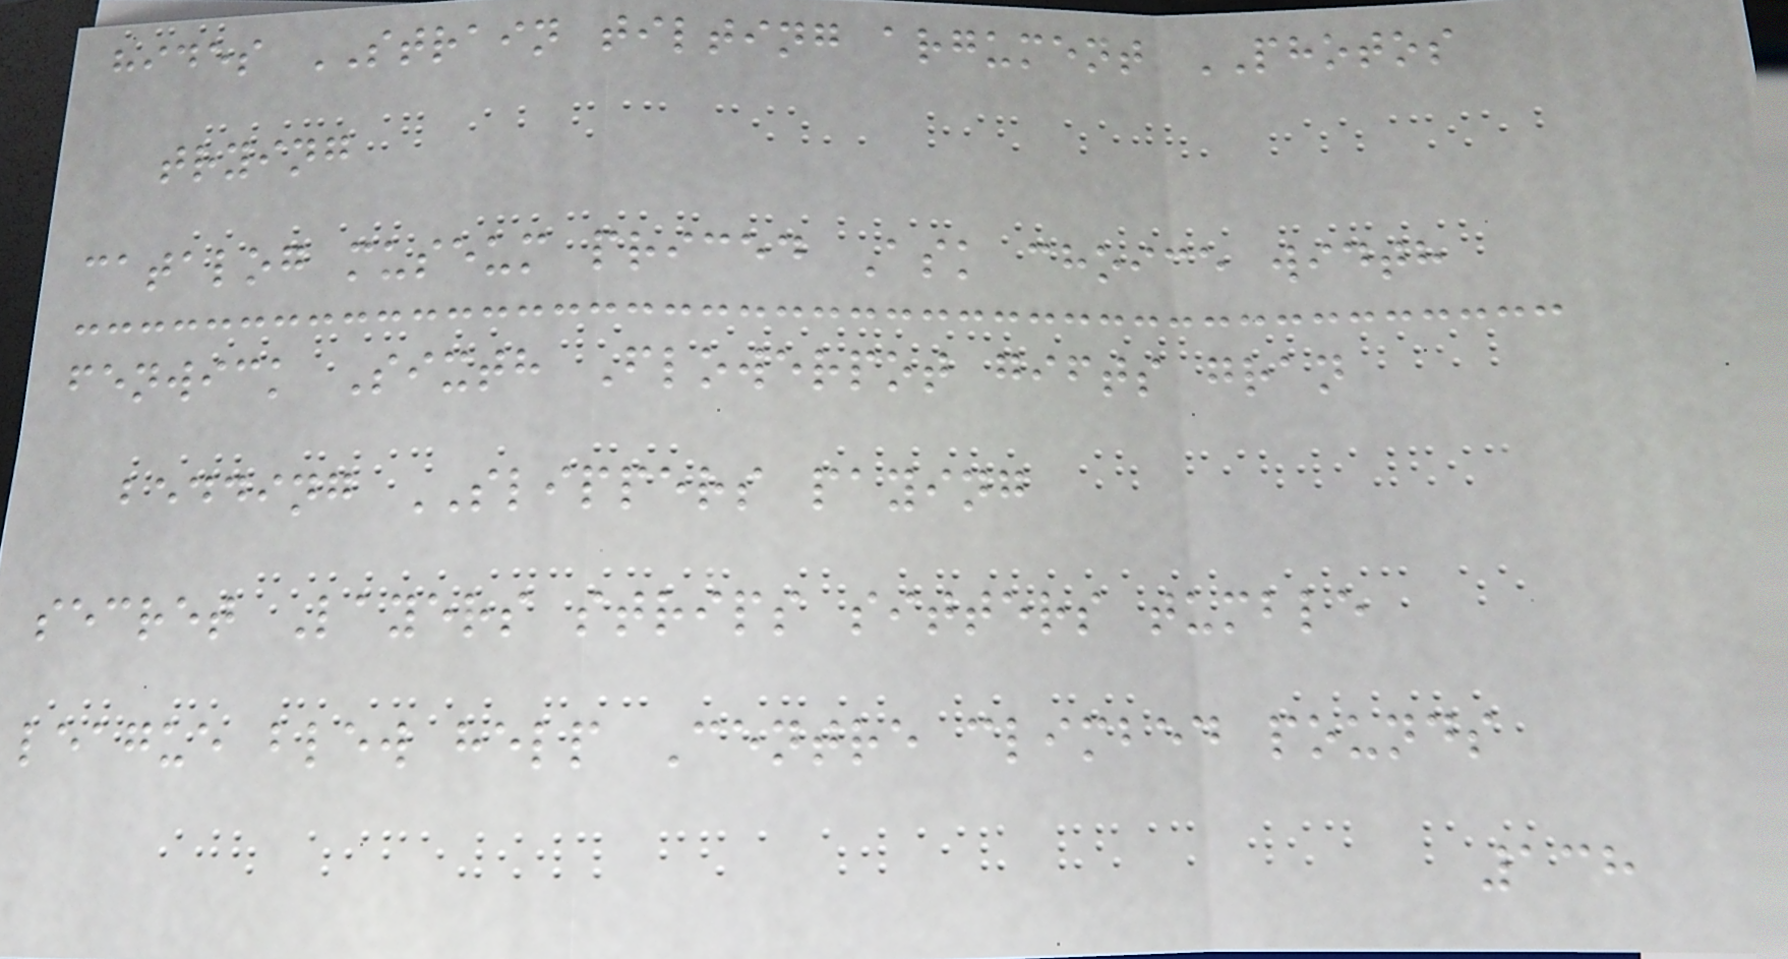hides STRAIN tilting argument PHOTOS
trying
catalog museum priced Ask choice width
fenwick Sixth Flowerpot gifts gran
bedding SLIPPERS paying
secret Layers strips sitters tumble
league blew help Centre climbed pounds
138
